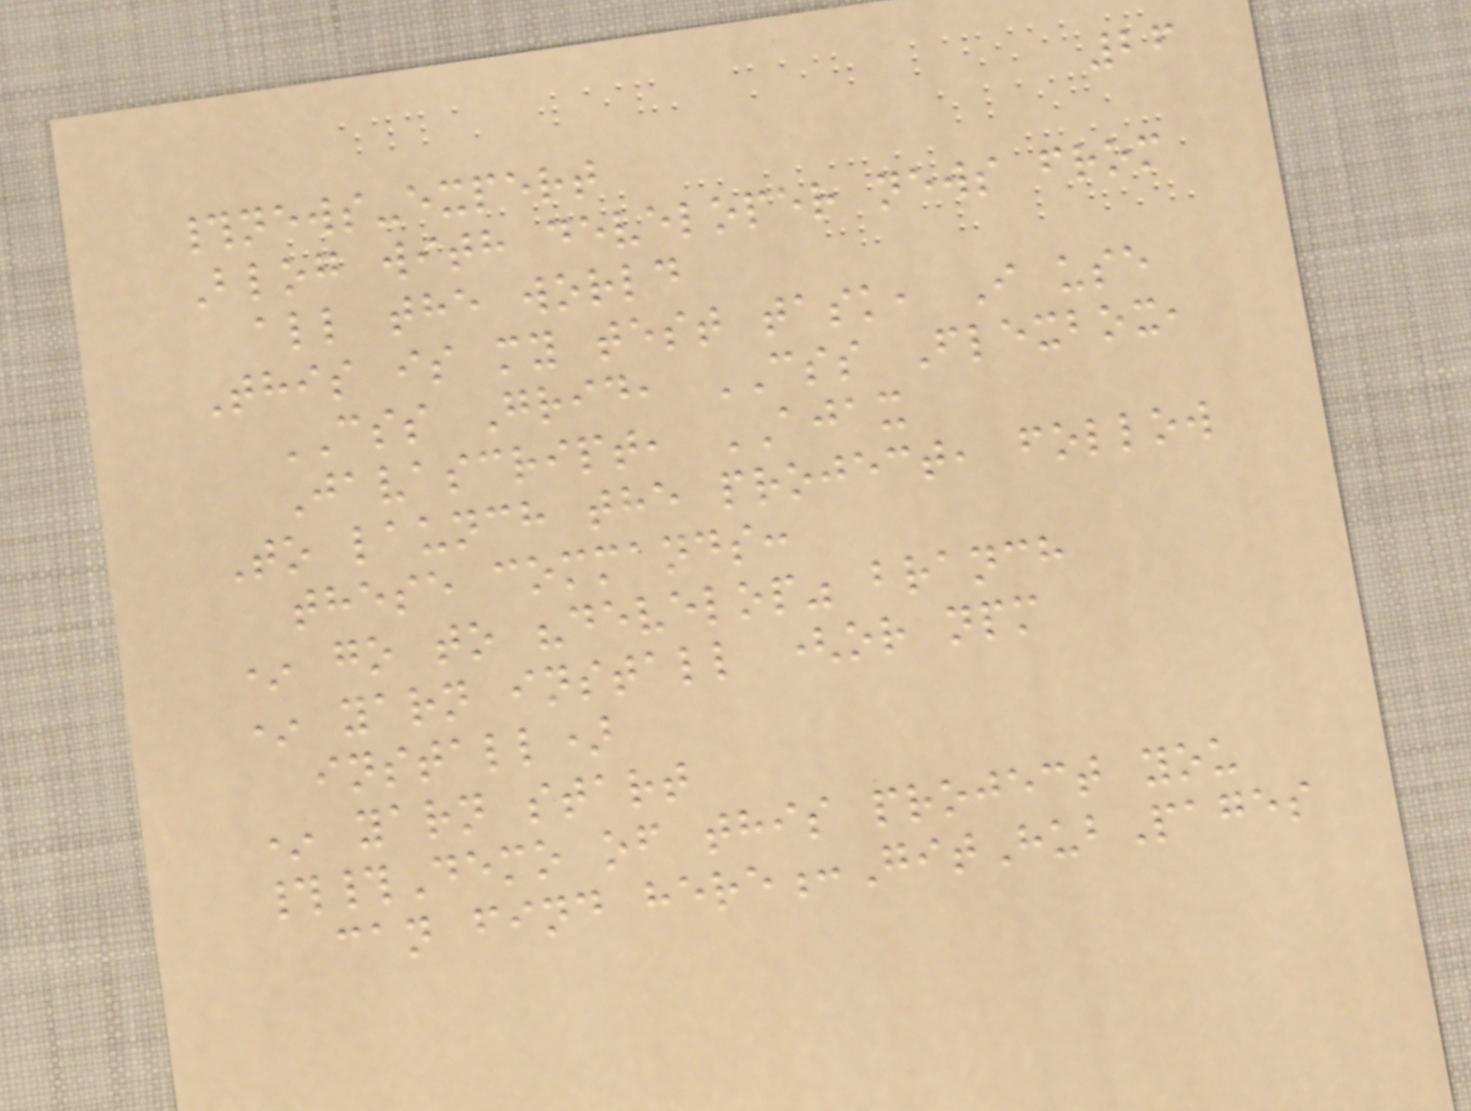26
#news-expert
Blog with developer news from
all the world
This is my test task, I use
CSS Grid, CSS Flexbox,
Javascript, AJAX
To launch the project, follow
these commands:
* go to "develop" branch
* yarn install (or npm
install)
* yarn start
##Demo of this project you
can find here:GitHubPages
